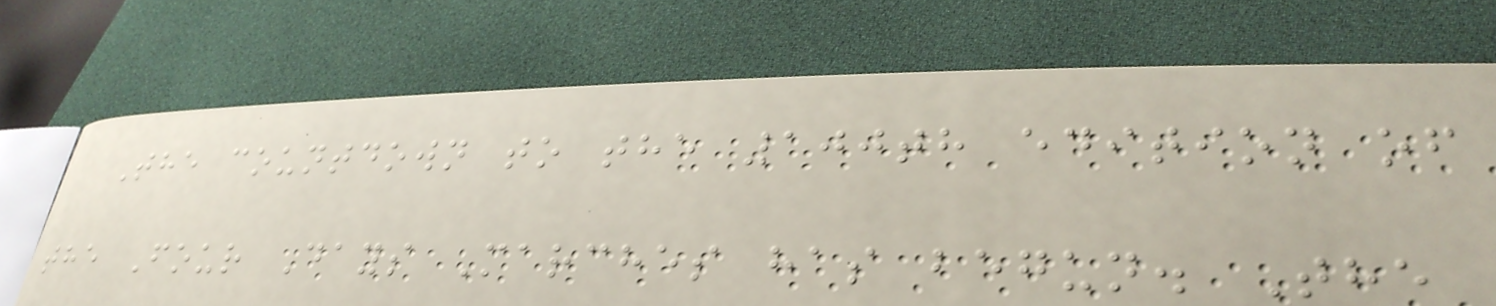The countdown to the 100th edition of
the Four Days Marches has begun. The
